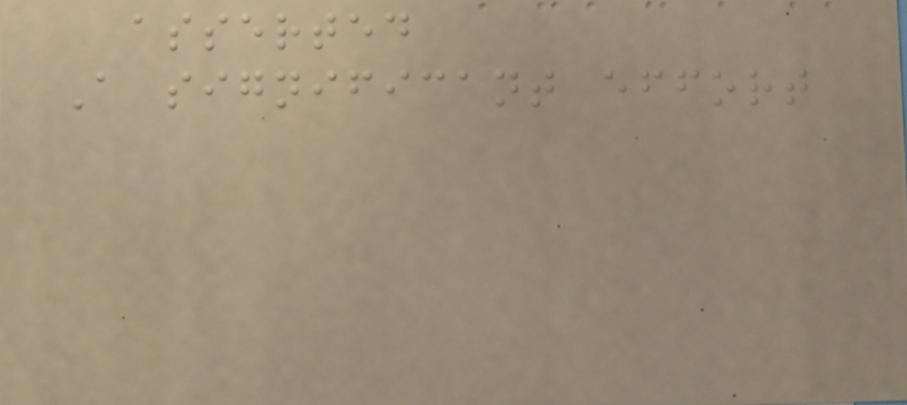asserted
A significant effort
